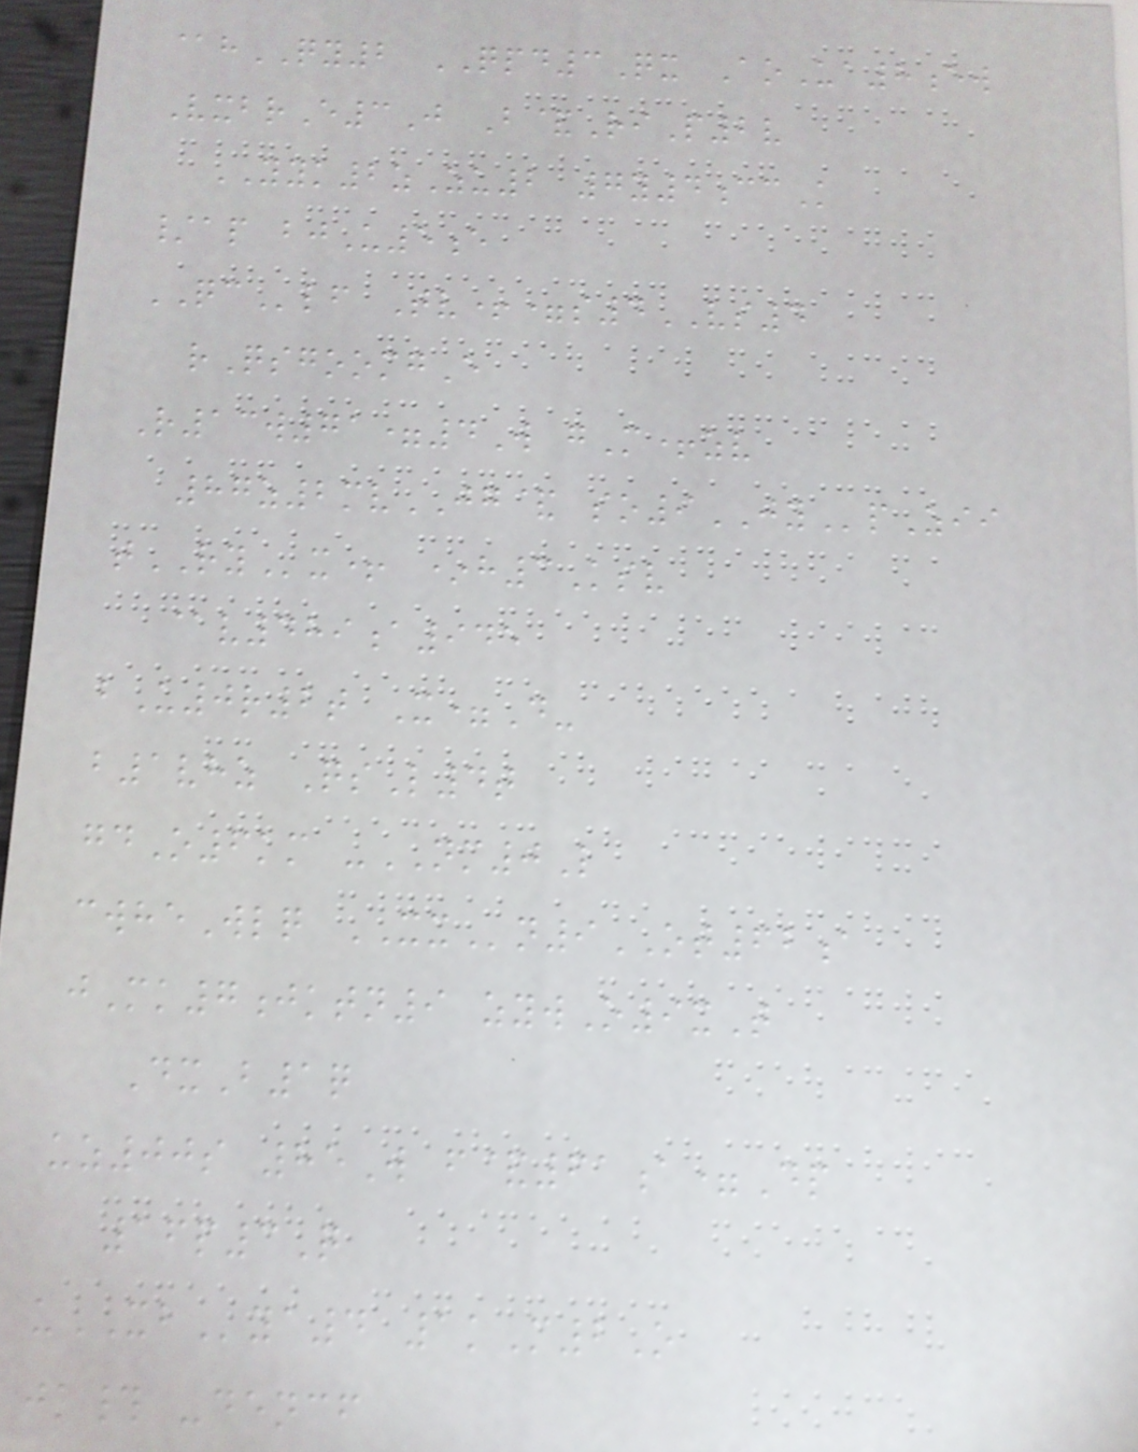@hQY2 QPD3Qx AoUa8ew
VxbrE3J B&RiP2v
YYK2zZu2 7y4ccK
/ap bjU5e
QClf Tv+=s4VS4
rQsgoomgE
R13w71=4W gM+zv
87z2mvJG& so9JYpZii
tRYx+ *h3Ksv
@v489a945
bU0r2t X=D-
b1vhz QsL4t
gdO6km -NM0L
cwheWlq XXn9OT62a
jMk7jktn9 zywO9xT
DxB1q
uz00s 85W f&61a=Dp
16p3Q
uXBya4 1kM2O
jk# -dencf
